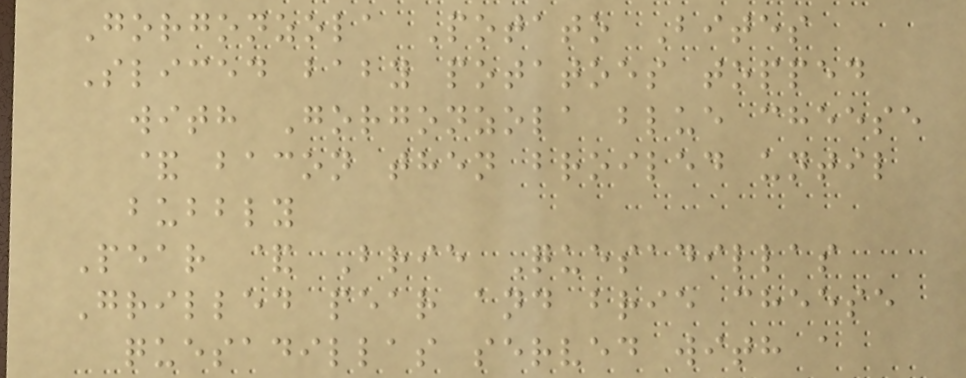Gorgonzola Potato Bites
Sliced baby potatoes topped
with Gorgonzola blue cheese
& bacon then broiled until
bubbly
Pear & Brie Quesadillas
Grilled pear and brie cheese
quesadillas served with a
